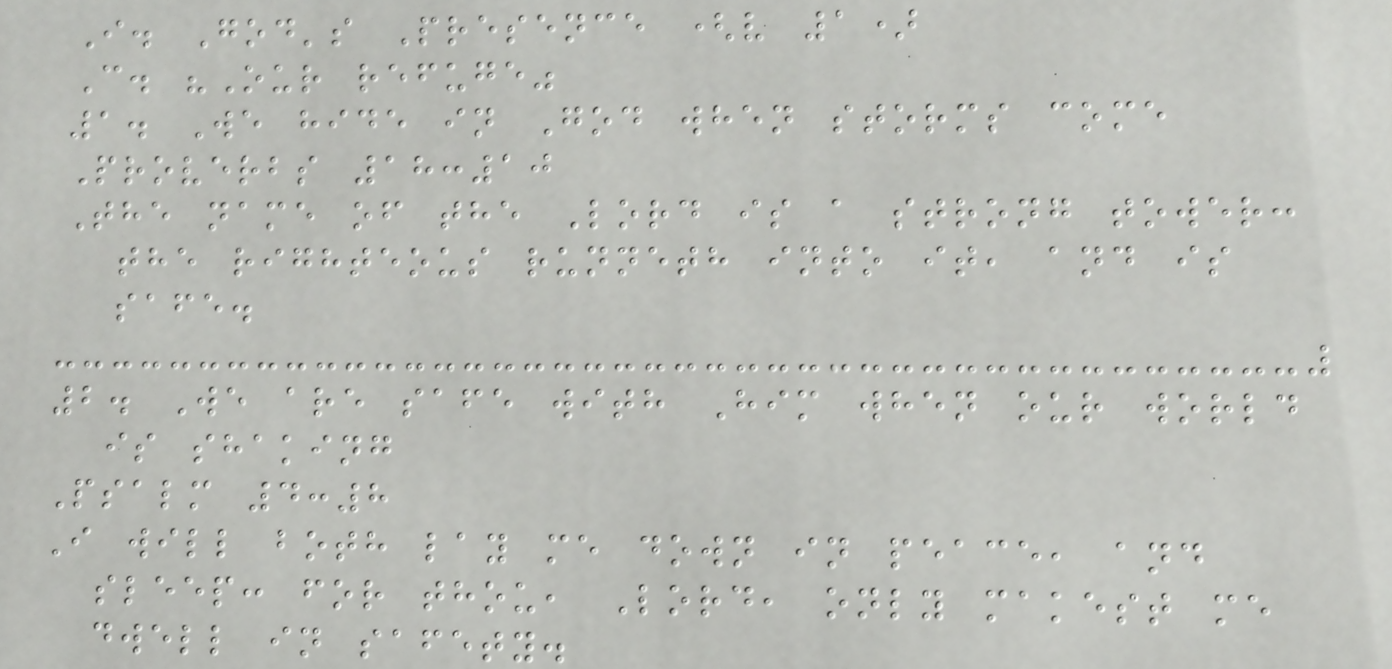I. God's Presence (v 1)
C. "Our refuge"
1. We hide in God when storms come
Proverbs 18:10
The name of the Lord is a strong tower:
the righteous runneth into it, and is
safe.
2. We are safe with Him when our world
is shaking
Psalm 4:8
I will both lay me down in peace, and
sleep: for thou, Lord, only makest me
dwell in safety.
